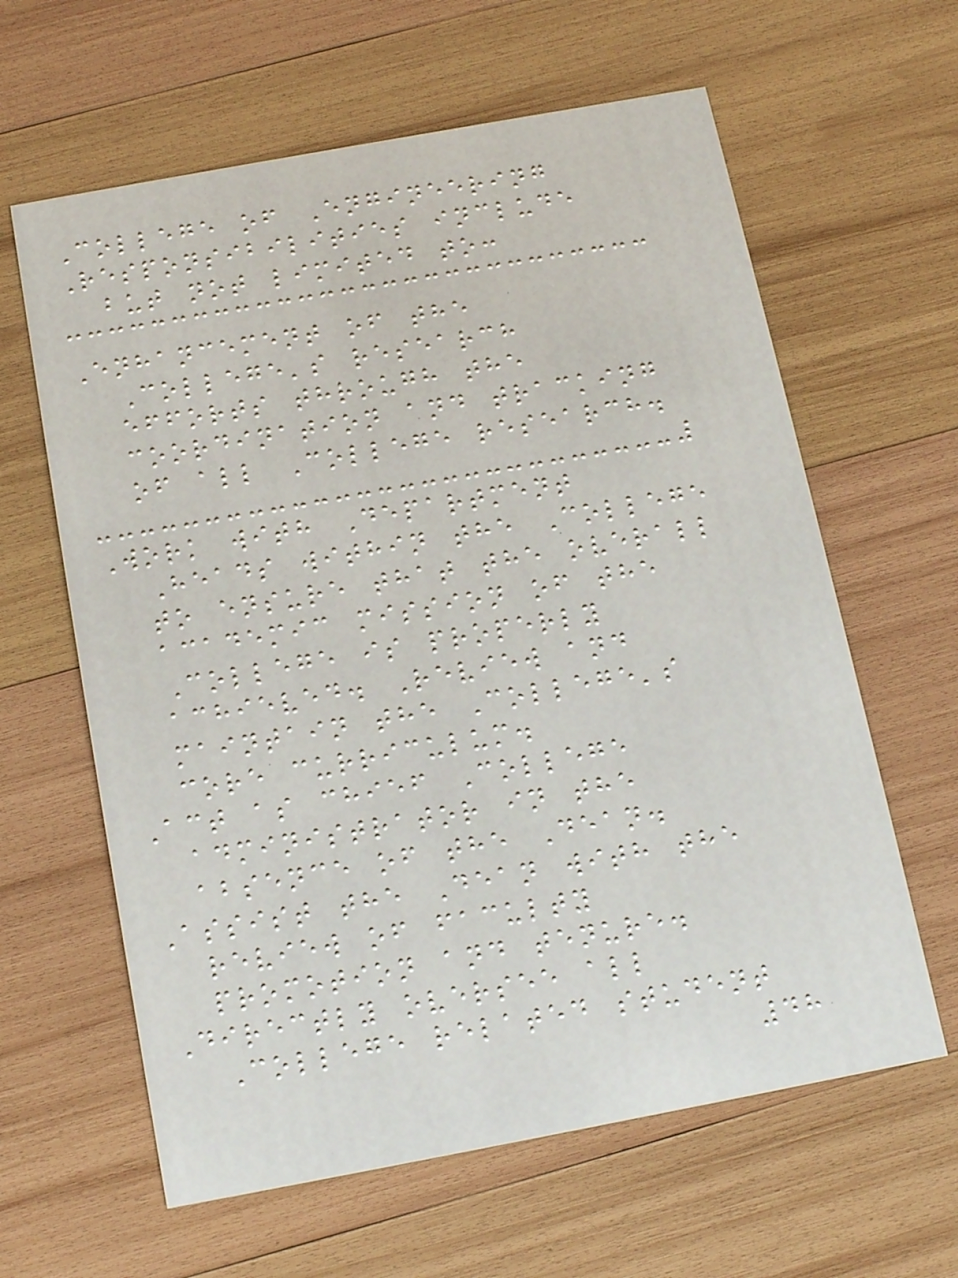College of Engineering
Responsibilities include
but not limited to:
Enhancement of the
College's research
efforts through the
coordination and tracking
of all College research.
Work with Department
Heads within the College
to ensure that the overall
academic mission of the
College is properly
achieved. Review and
maintain the College's
core curriculum.
Act as chief College
administrator in the
absence of the Dean.
Assist the Dean with the
review of faculty
promotion and tenure.
Directly oversee all
College related student
48
